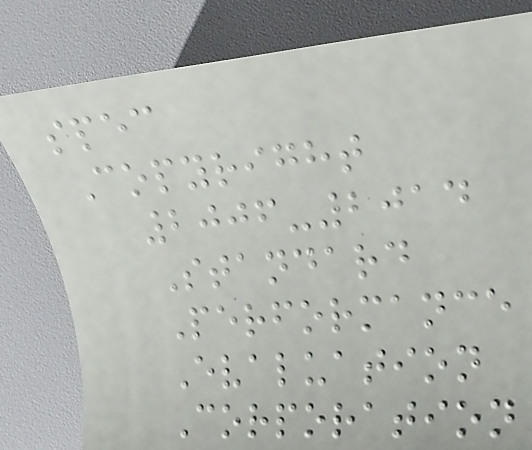spec
Copyright
2006-2014
Standard
Performance
Evaluation
Corporation
